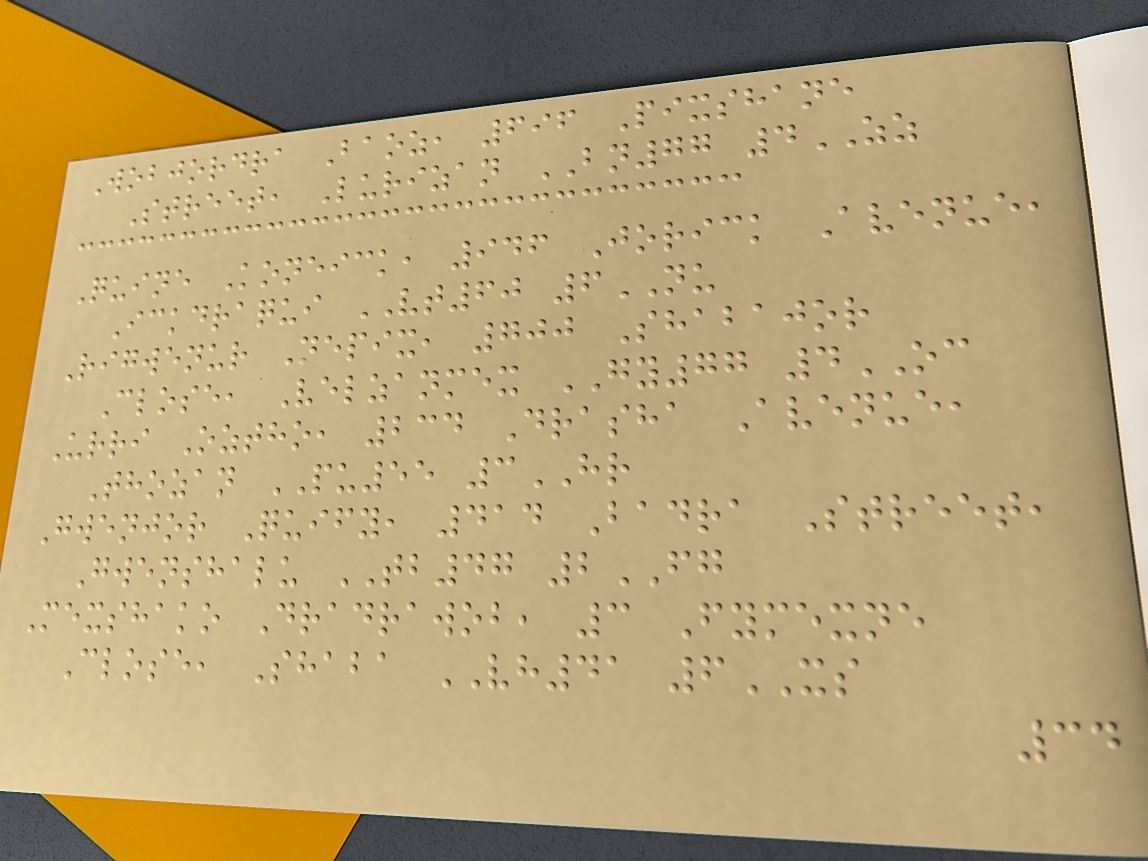Wobjordra Baoz, 696 Pixshane
Street, Lurizan BN77 4ZZ
Quine Koneick, 946 Jorick Avenue,
Ickdraqui VT60 6NU
Rigwenur Nepix, 700 Shabajor
Close, Velzanmex GY77 4OC
Urri Oztho, 234 Drasha Avenue,
Thozan PU55 3HR
Gwenjor Quify, 414 Badra Street,
Gwenshalu TB47 2FG
Mexshako Dradrawob, 3 Fymexne
Close, Shaba VH41 6XS
34
